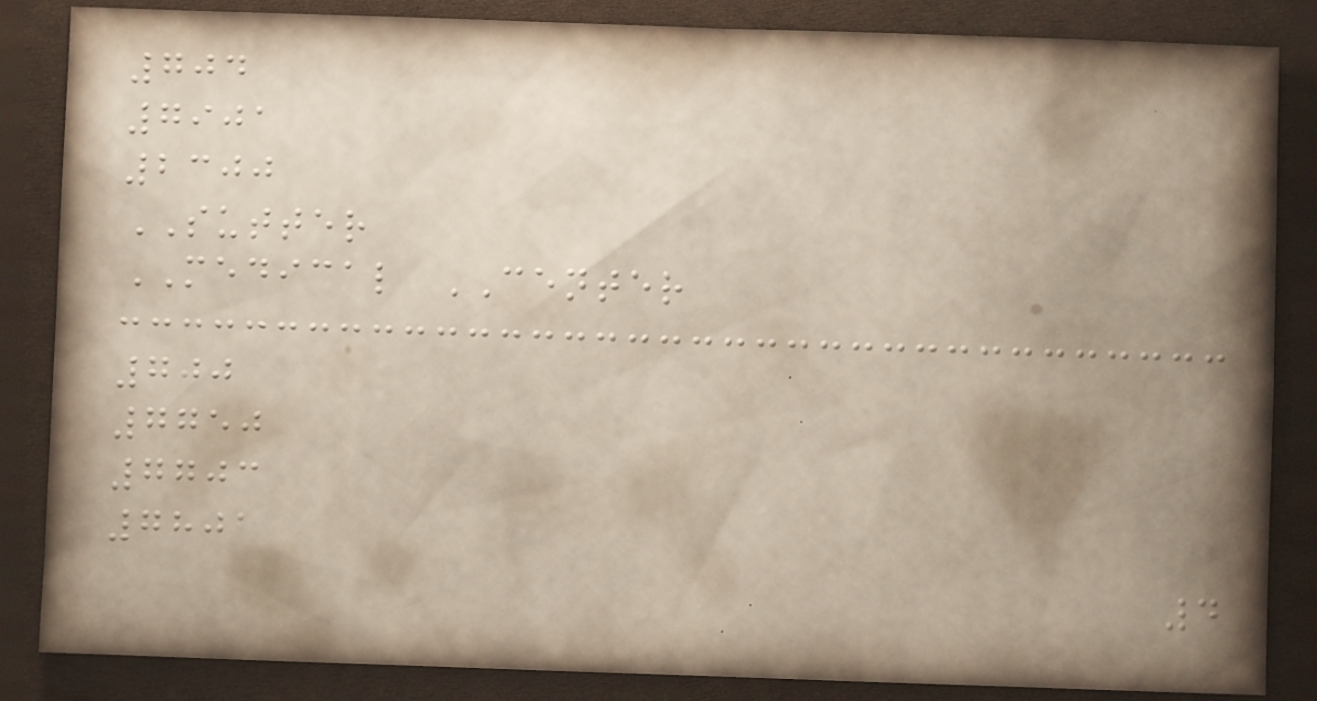704
7901
2300
SUTTER
MEDICAL CENTER
700
7750
7703
7801
4
